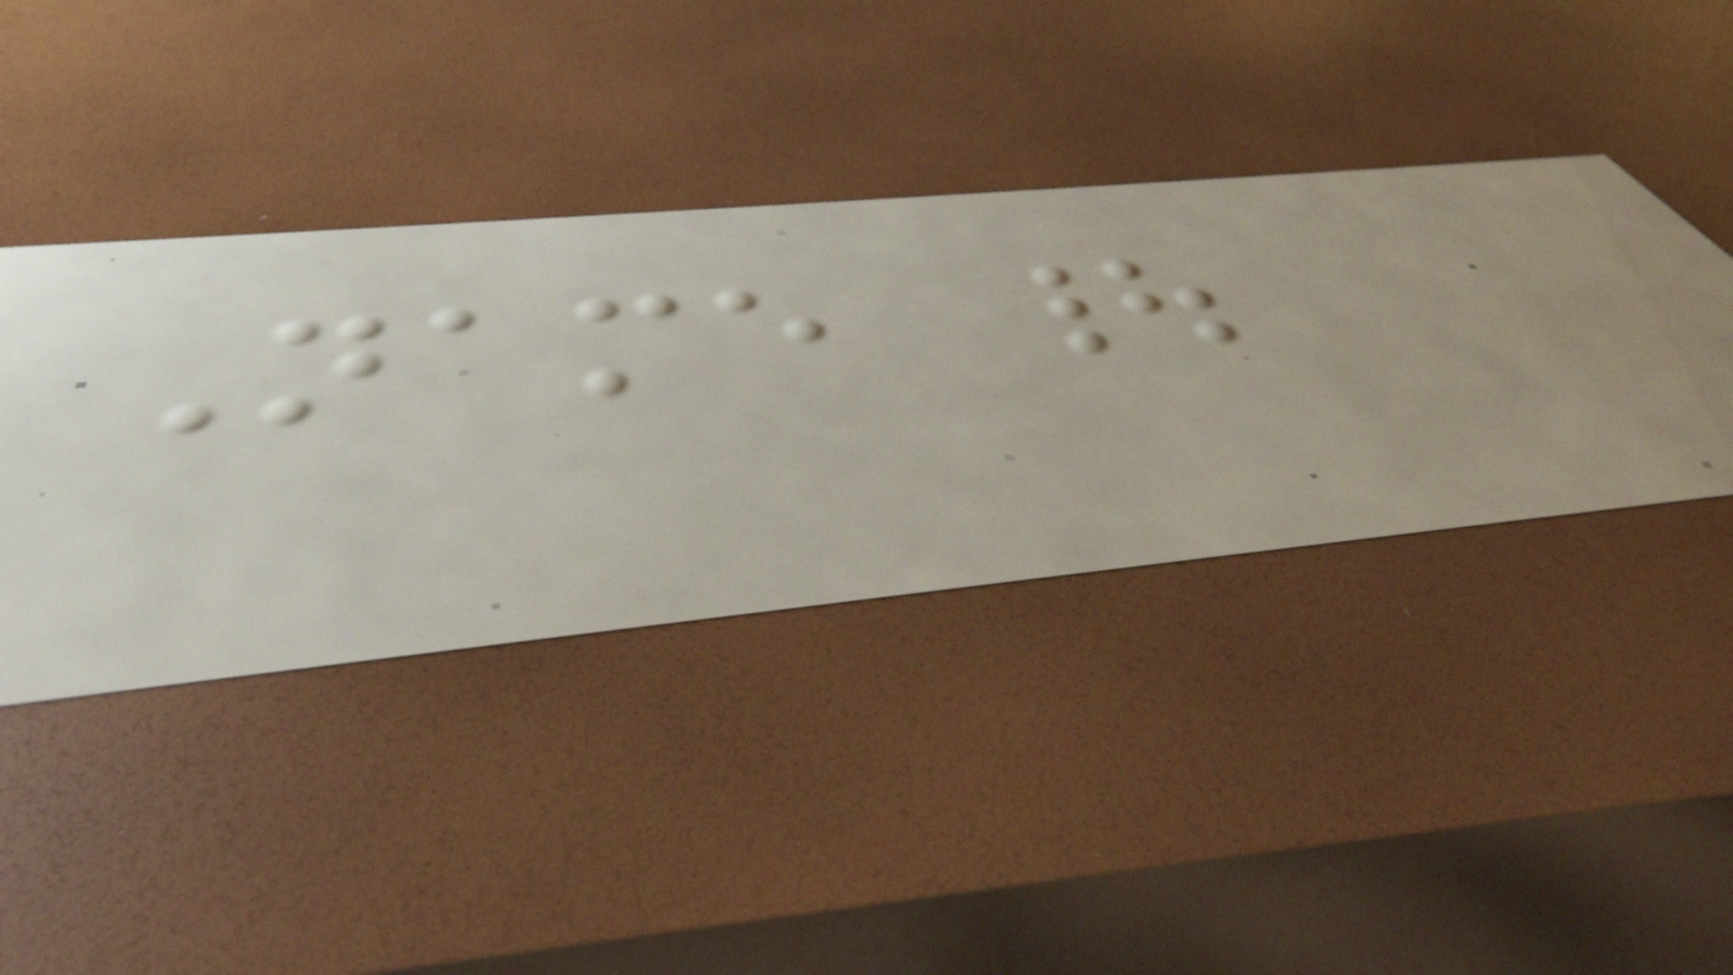Name |
